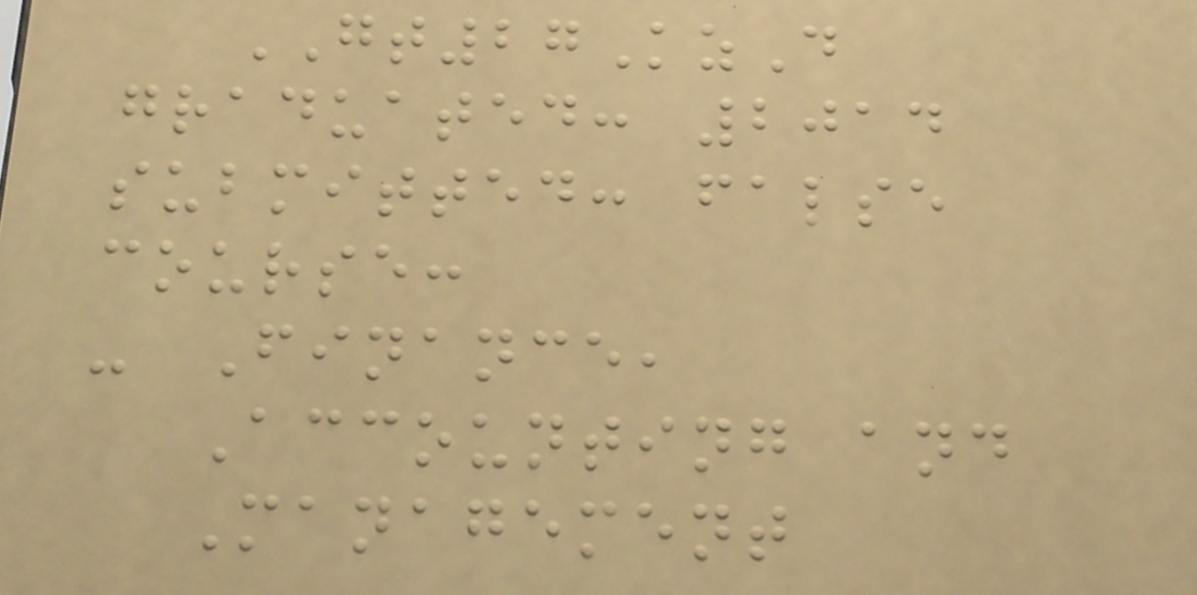GT27KzD
graduated: 2014
submitted: false
course:
- Finance,
Accounting and
Management
